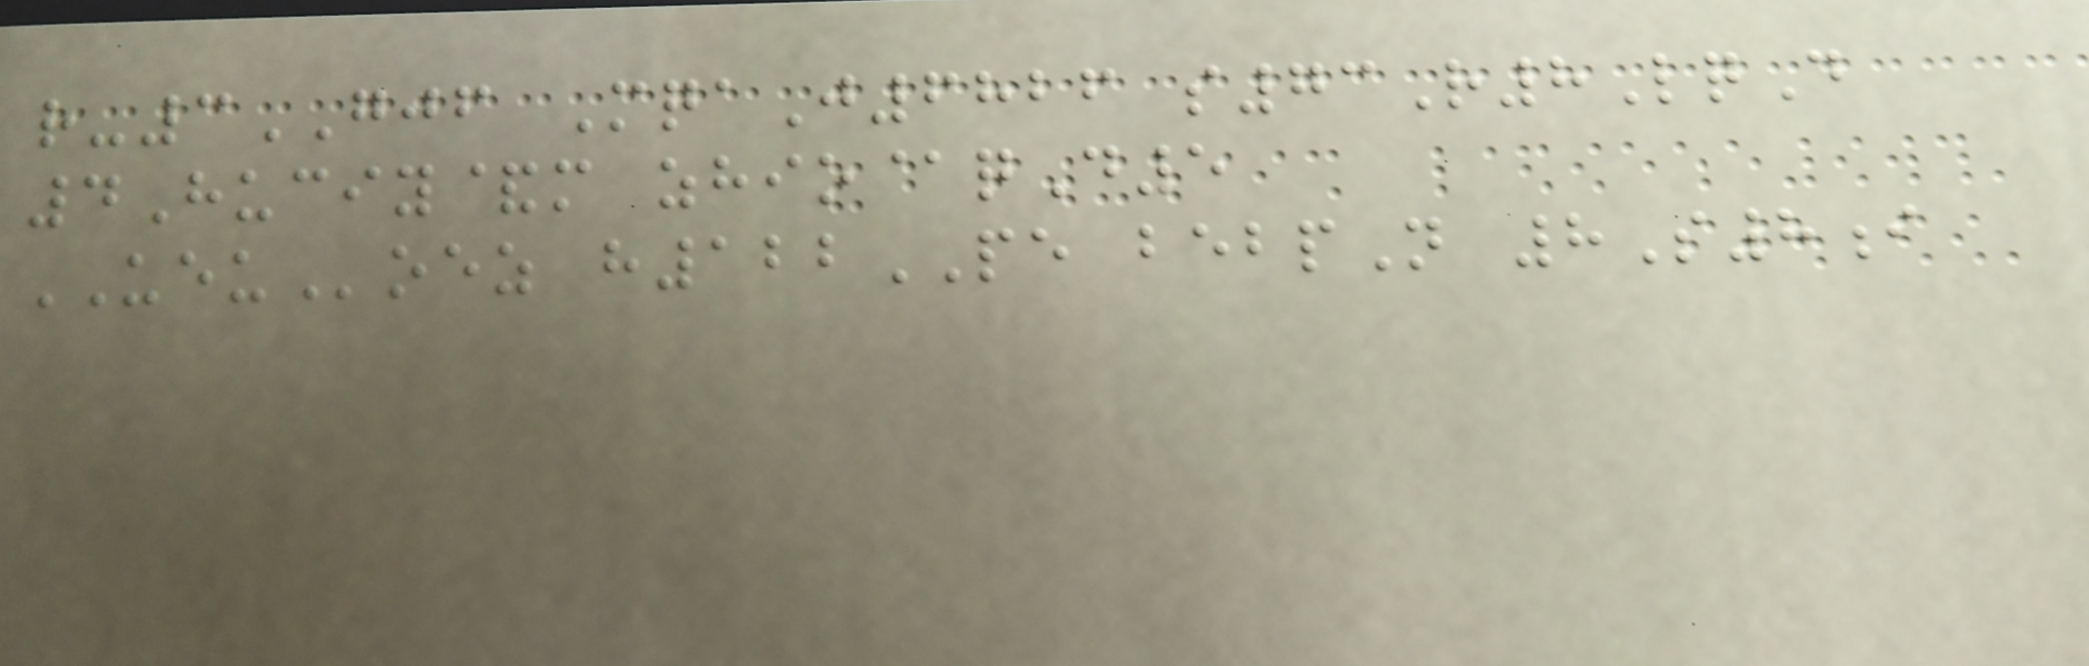r-3GJF MqaJ6826 s73R8LqD
4Huciy&m zhio@qD5
UEUoez h122PE bebpN 8S8i
